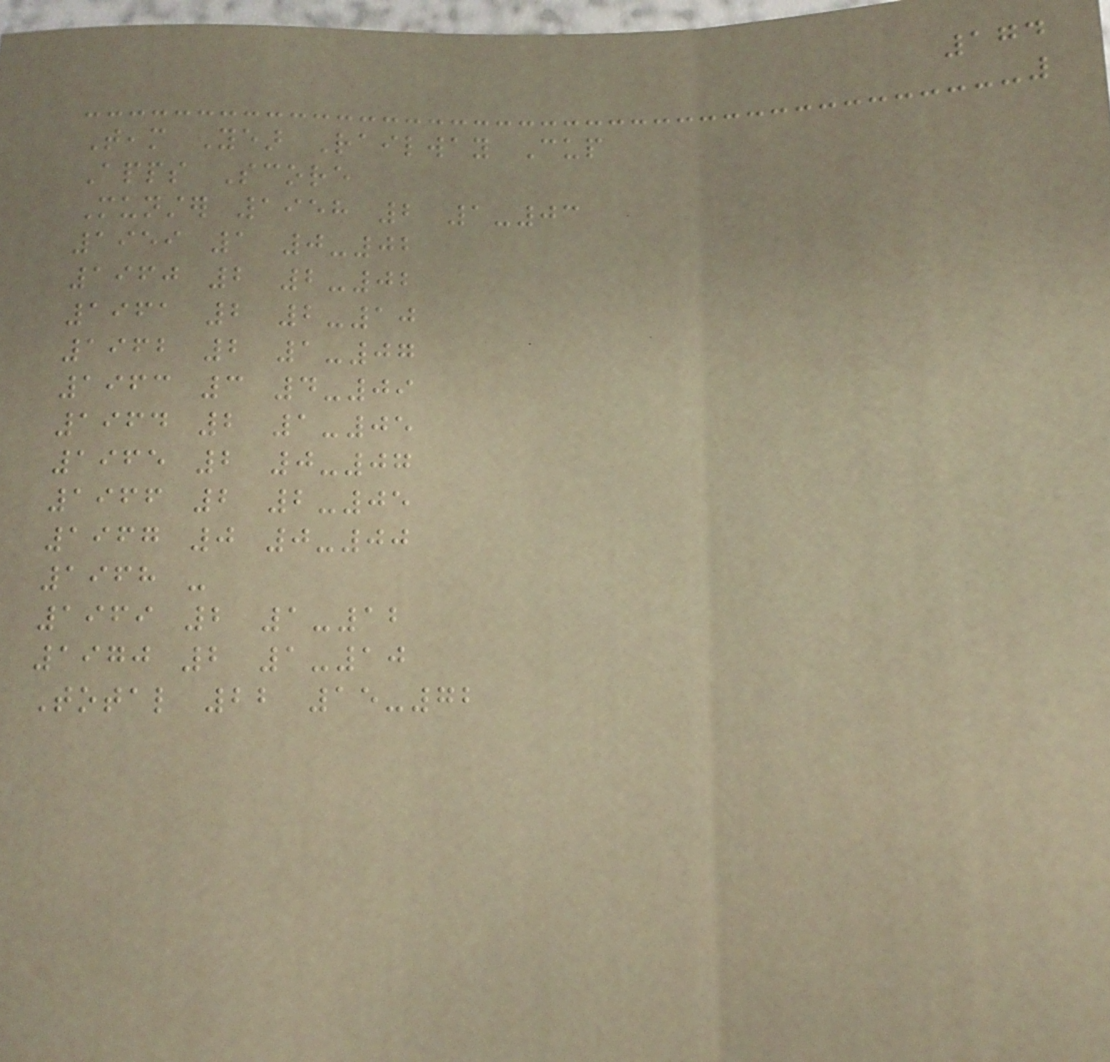174
Team Year Railway Cup
Apps Score
Munster 1958 2 1-03
1959 1 0-02
1960 2 2-02
1961 2 2-10
1962 2 1-07
1963 3 4-09
1964 2 1-05
1965 2 0-07
1966 2 2-05
1967 0 0-00
1968 -
1969 2 1-12
1970 2 1-10
Total 22 15-72
